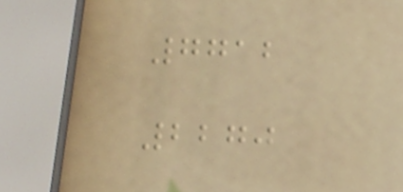7712
2270
